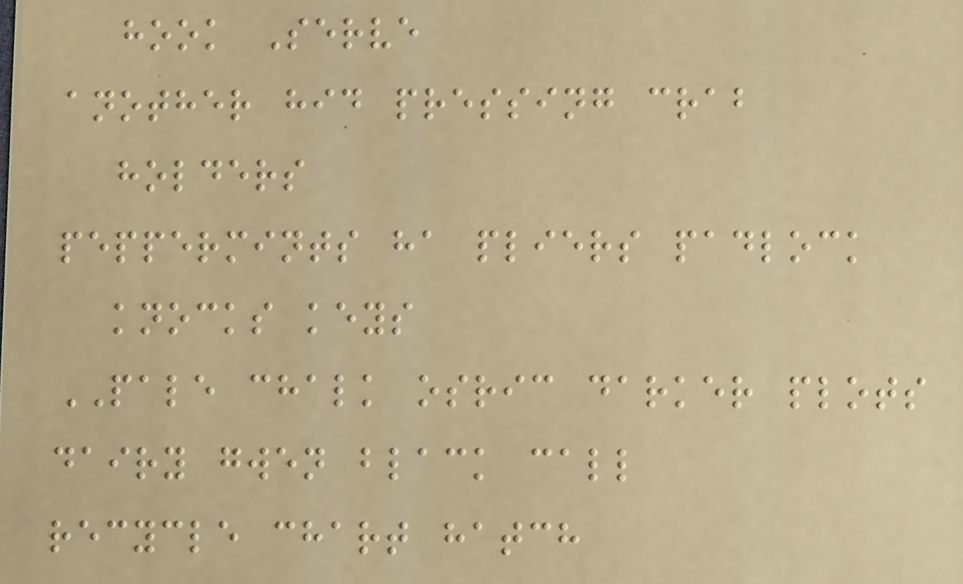hook Serve
another hid pressing crab
holders
peppermints ha pliers padlock
knocks keys
PALE chalk osric darker plots
dairy gwen black call
recycle chart hatch
